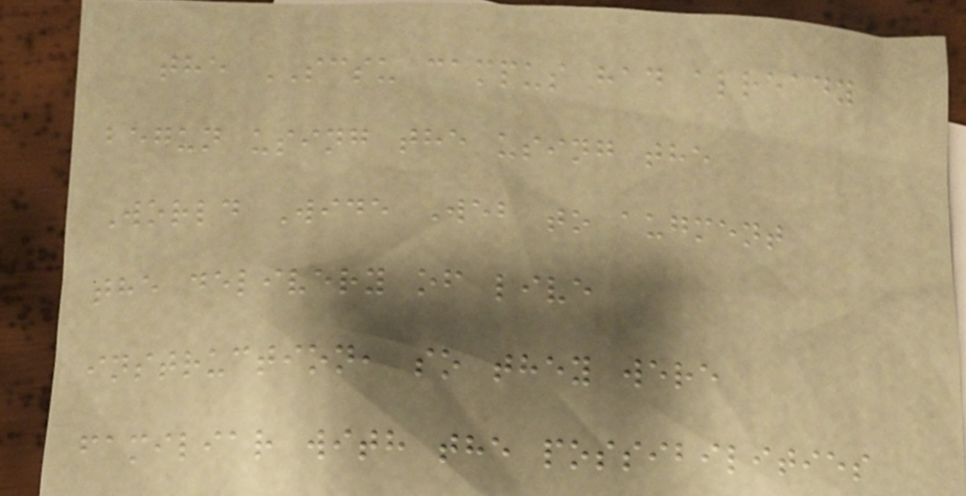the SCSU campus had already
begun using the using the
World Wide Web to augment
the delivery of live
instruction, so they were
familiar with the possibilities
